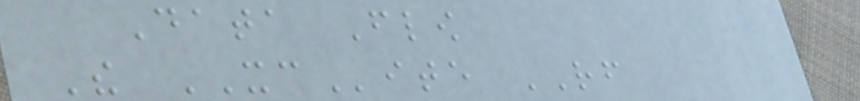Data Flow
The XCite RF
